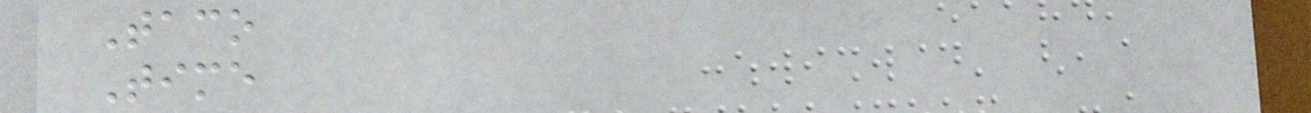Taco
Time
